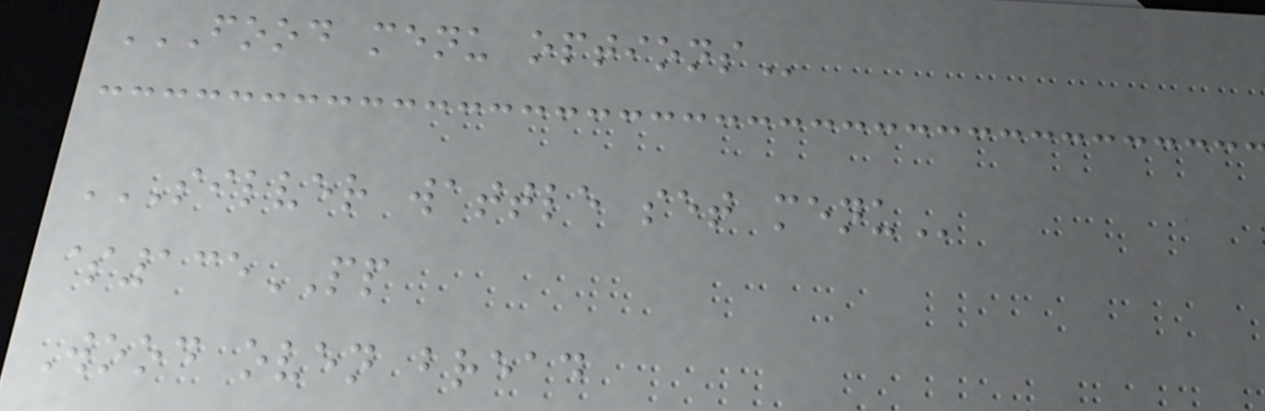FOOD MENU OPTIONS
SILVER WATTLE SET MENU
$135PP
Wood oven bread
